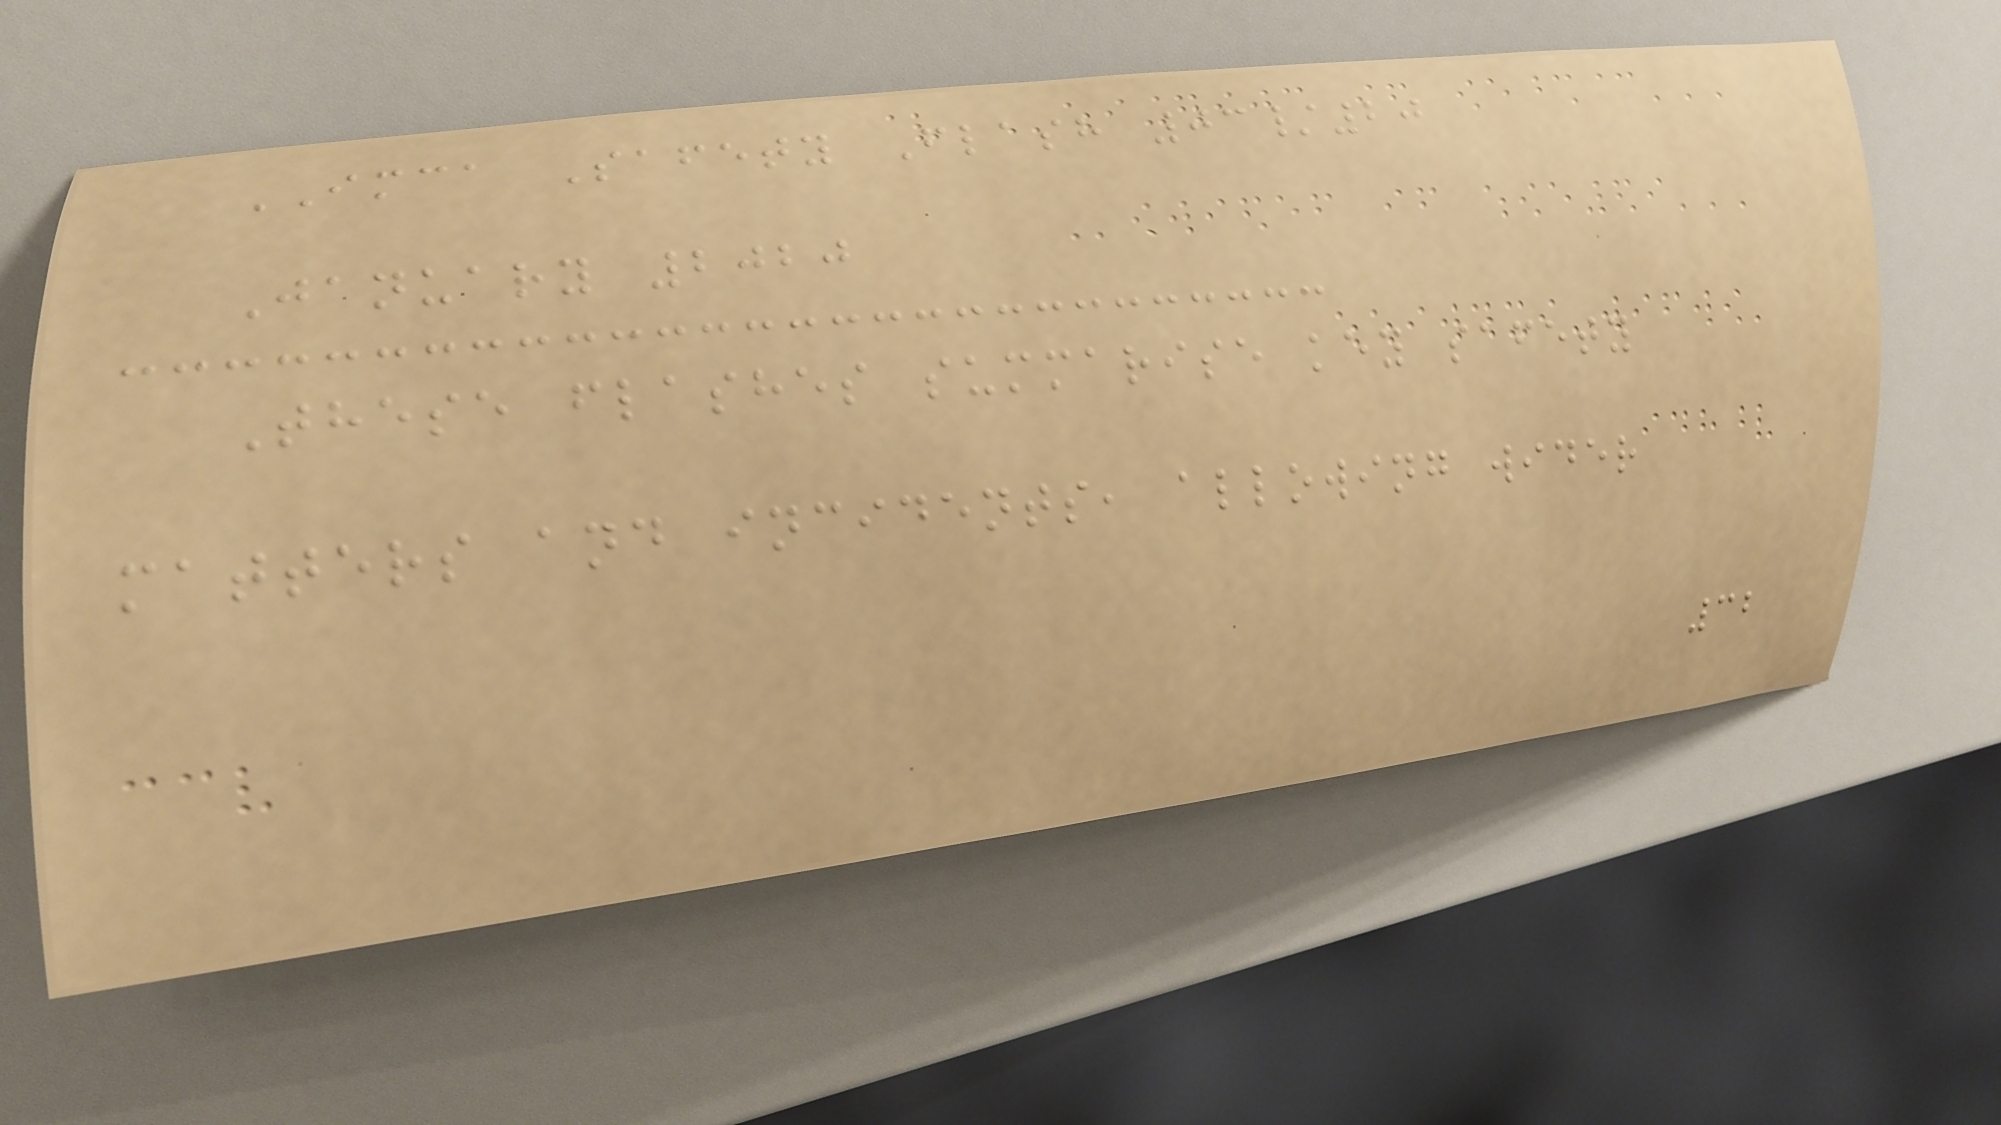IMCA Safety Flash 03/20
January 2020
These flashes summarise key safety
matters and incidents, allowing wider
32
